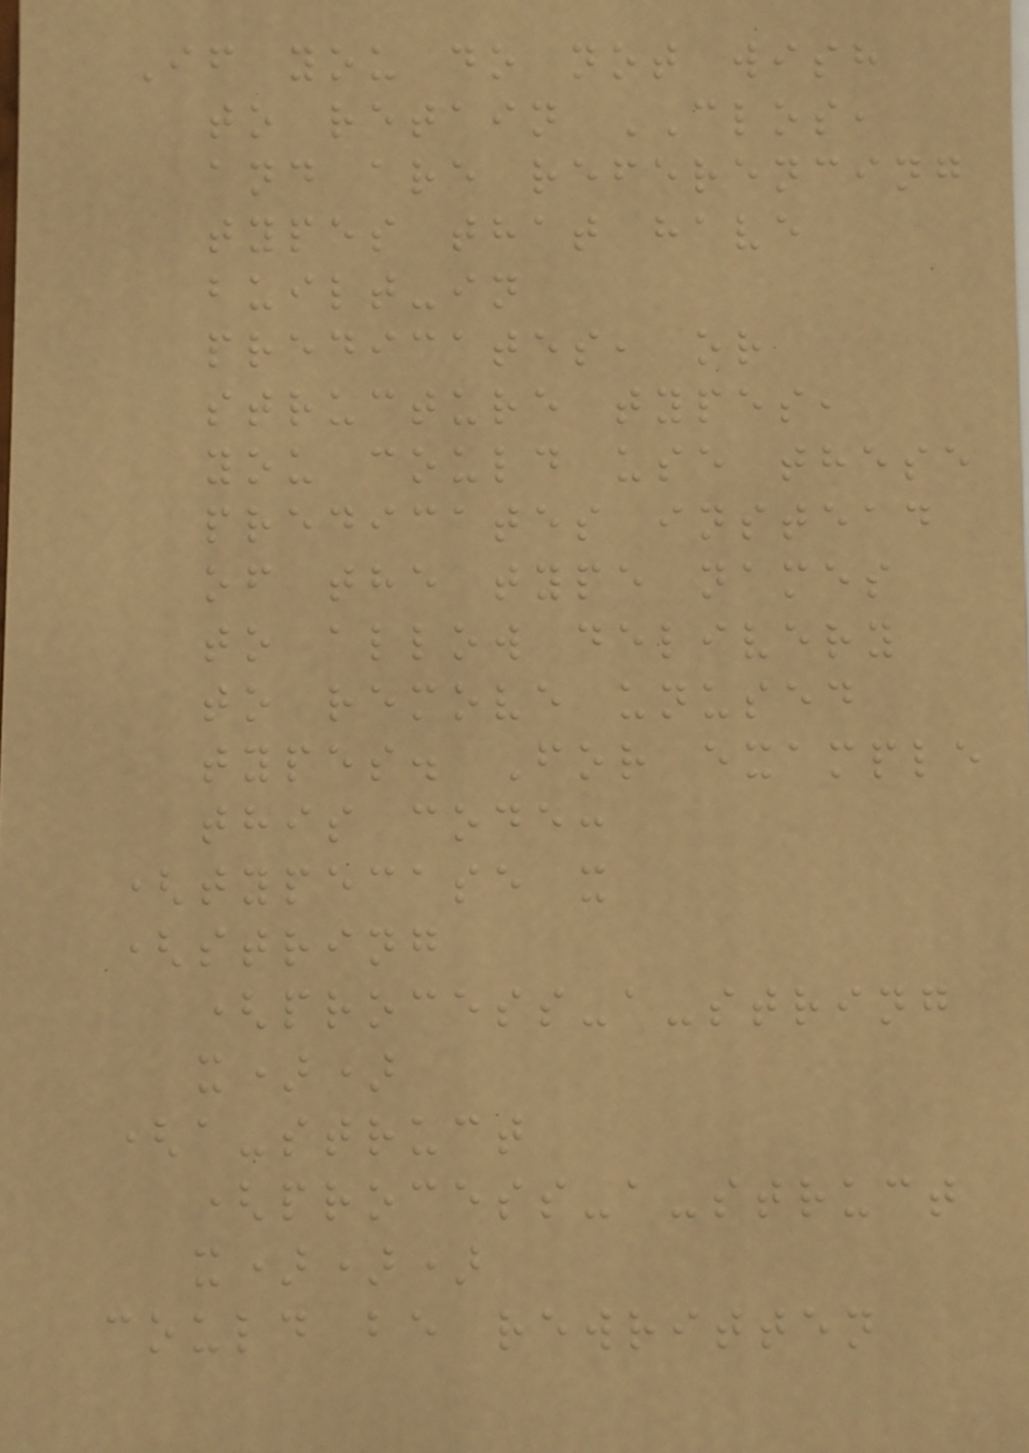If you do not wish
to retain CLOS,
and are referencing
types that have
built-in
predicates, or
structure types,
you could use these
predicates instead
of the type names
to allow delivery
to remove unused
types. For example
this code:
(typecase x
(string
(process-a-string
x))
(a-struct
(process-a-struct
x)))
could be rewritten
